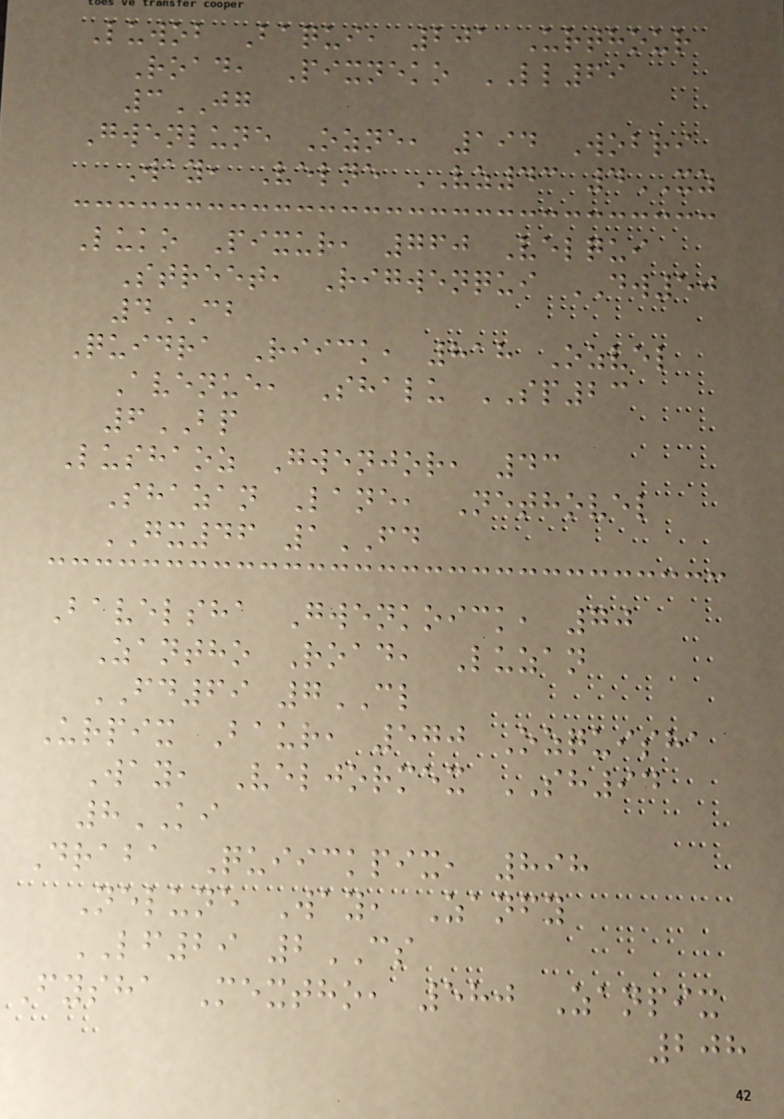Luwob Baqui, 201 Urthour
Road, Pixneko LL69
3JG
Gwenlune Ozne, 194 Wobri
Way, Velne VZ43 4XZ
Luko Pixur, 760 Velqui
Street, Rigwenqui DW50
4CB
Quidra Riick, 818 Ozvel
Avenue, Shalu SP23
6BP
Lushaoz Gwenjor, 43
Shazan Lane, Nethovel
GX46 1FD
Bavelsha Gwenkoick, 70
Zantho Road, Luzan
FD69 7CL
Urpix Baur, 570 Ozquisha
Way, Veljormex SH94
8KI
Draba Quiickpix, 898
Nelune Way, Zanfy
LF29 2CS
Fysha Mextho, 580 Zanpix
208
